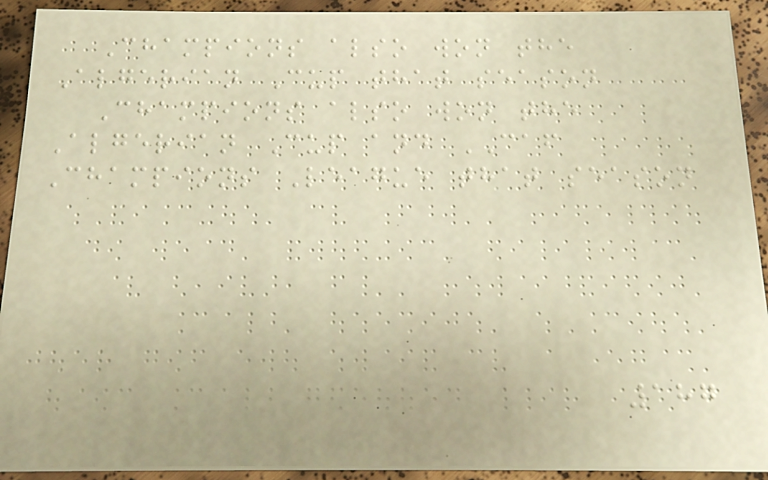Champions also won the
Algerian Cup that season
Champions also won the
Algerian Cup and CAF
Champions League that season
187
